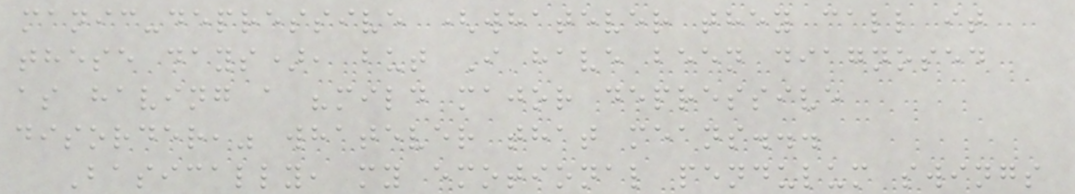manic-depressive (whatever they call it
these days), but I have been diagnosed
as having a "mild major depressive
disorder," whatever that means...
Basically, my emotional pendulum swings
